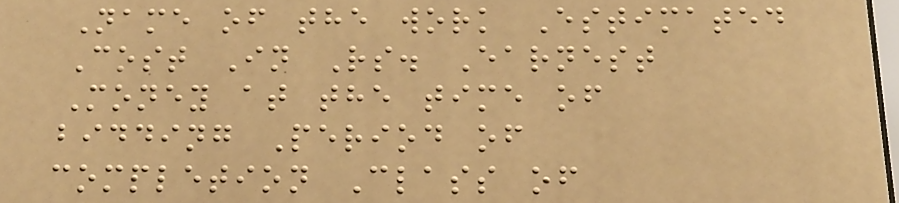Name of the work Estimated
Cost In Rs. Earnest
Money at the time of
bidding Period of
completion Class of
